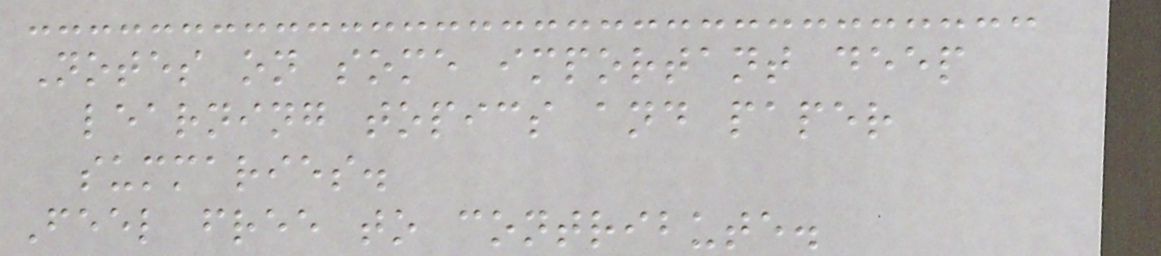Notes on some important deep
learning topics and paper
summaries.
Feel free to contribute.
